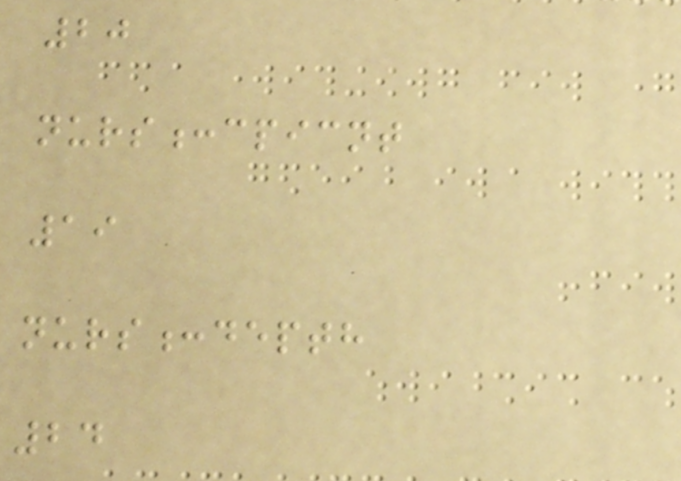20
nurs:cpicnt
19
nurs:depth
24
